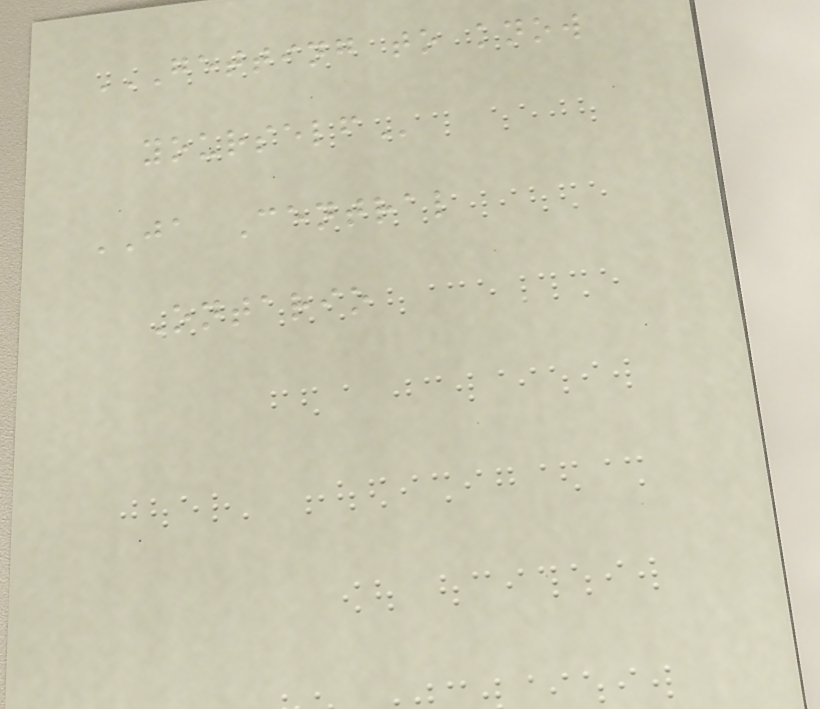GETTING TO KNOW
YOURSELF
JA Central
Ontario
